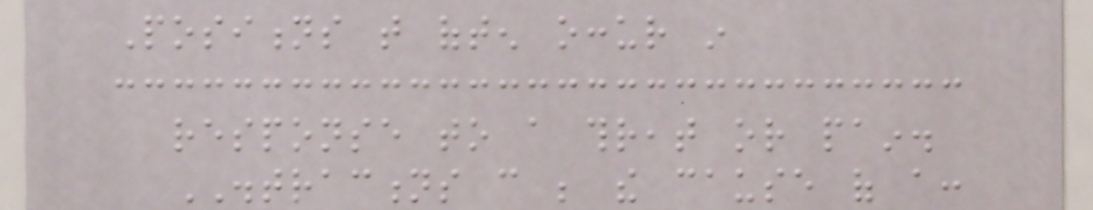Positions that often occur in
response to a threat or pain.
DISTRACTIONS can be the cause of a:
